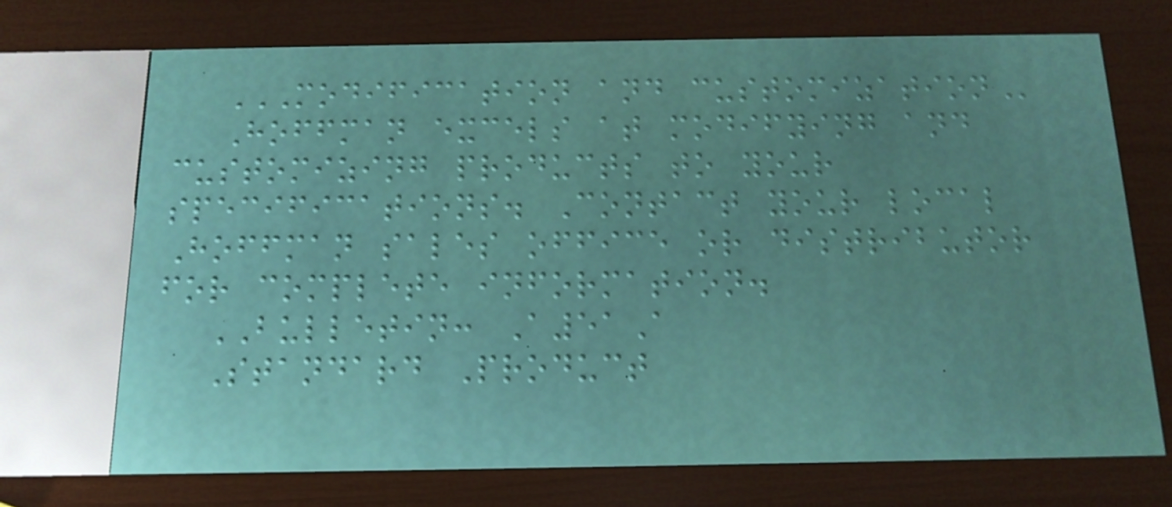MODIFICATION AND CUSTOMIZATION
Hoffman excels at modifying and
customizing products to your
specifications. Contact your local
Hoffman sales office or distributor
for complete information.
BULLETIN: A51A
Standard Product
